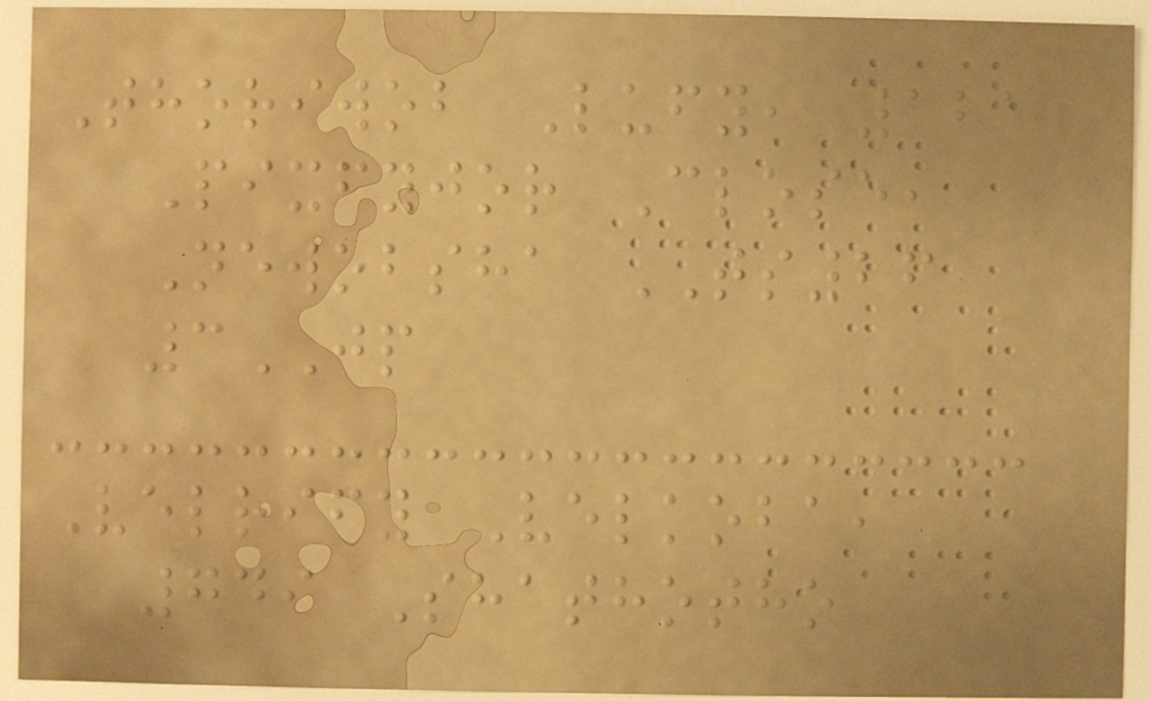Thoriwob Lufy, 121
Pixfyjor Close,
Newobsha TS26
3JP
Velrify Velkoba,
749 Shathotho
